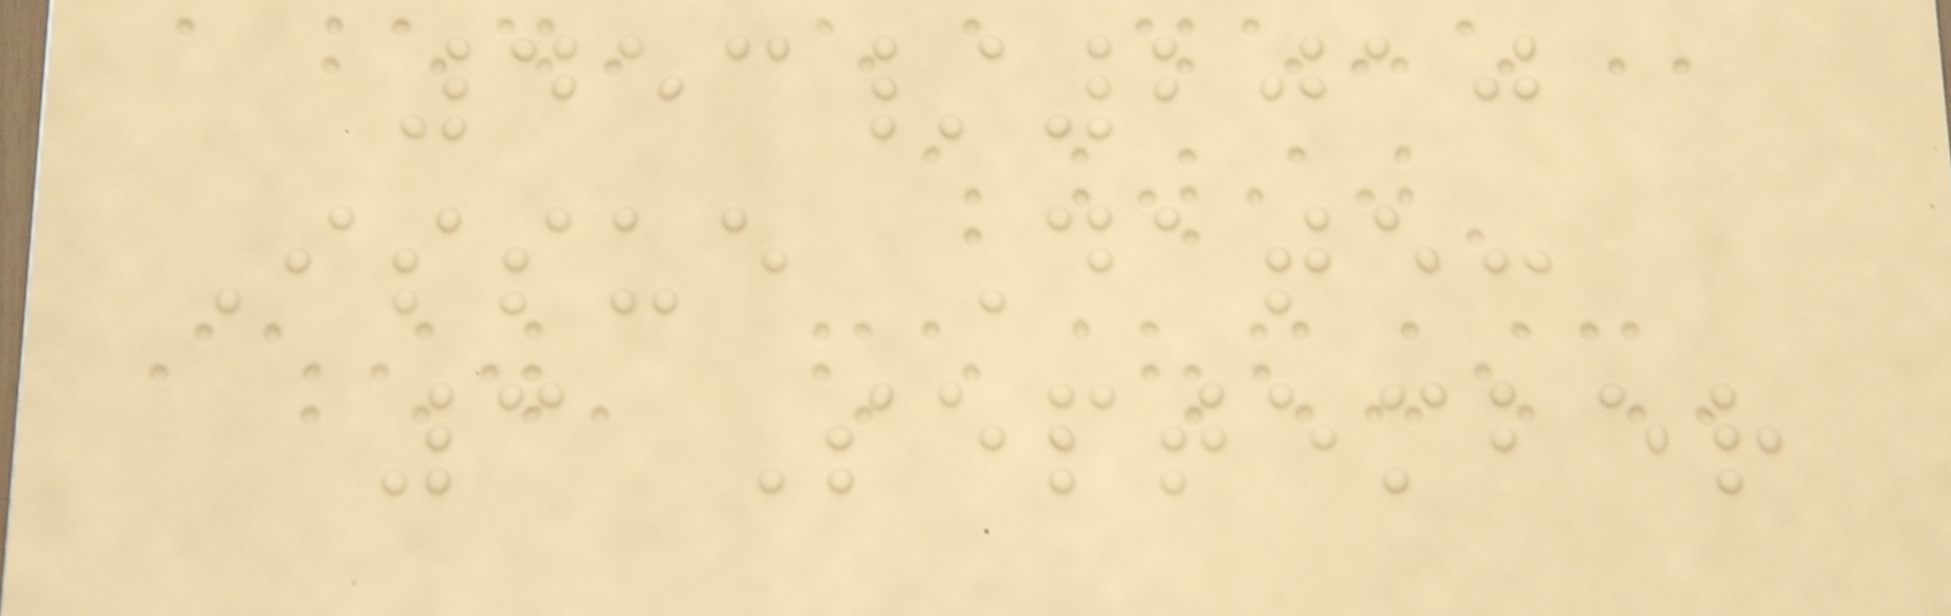453/2010
Issue Date:
3 September
